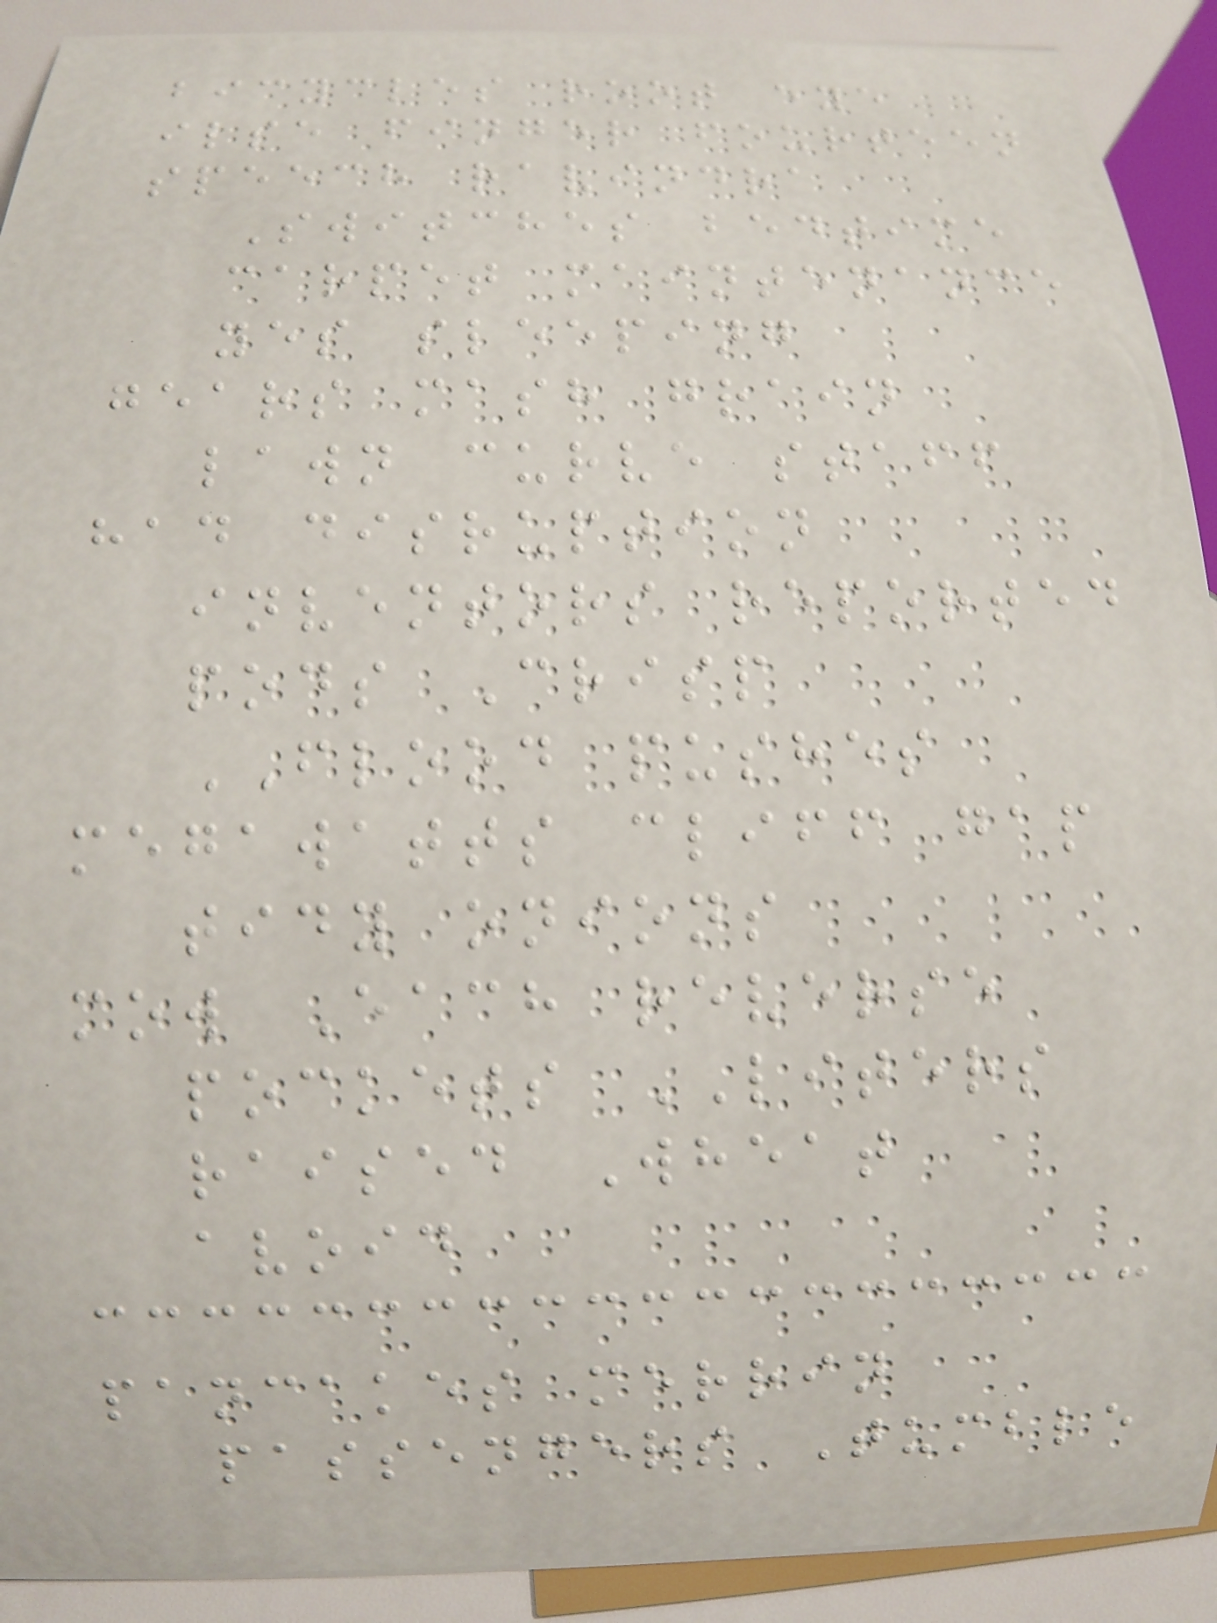bicycles root eye
ilse finger fourteen
speech ravindra
Switches bedtime
carpet maintenance
yes sleeping
gears mash grain
lawn curve staff
had disruption
inventors reported
pods Crisp
FLOOD pushes
megawatts cliff gap
tidy onions
mow Each reverse
pockets LITERS
raised Wheat
avoid
pancakes merrin
passengers Tumble
